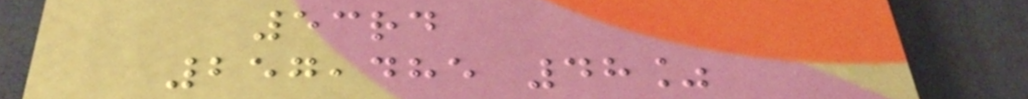53rd
257,485 48%
